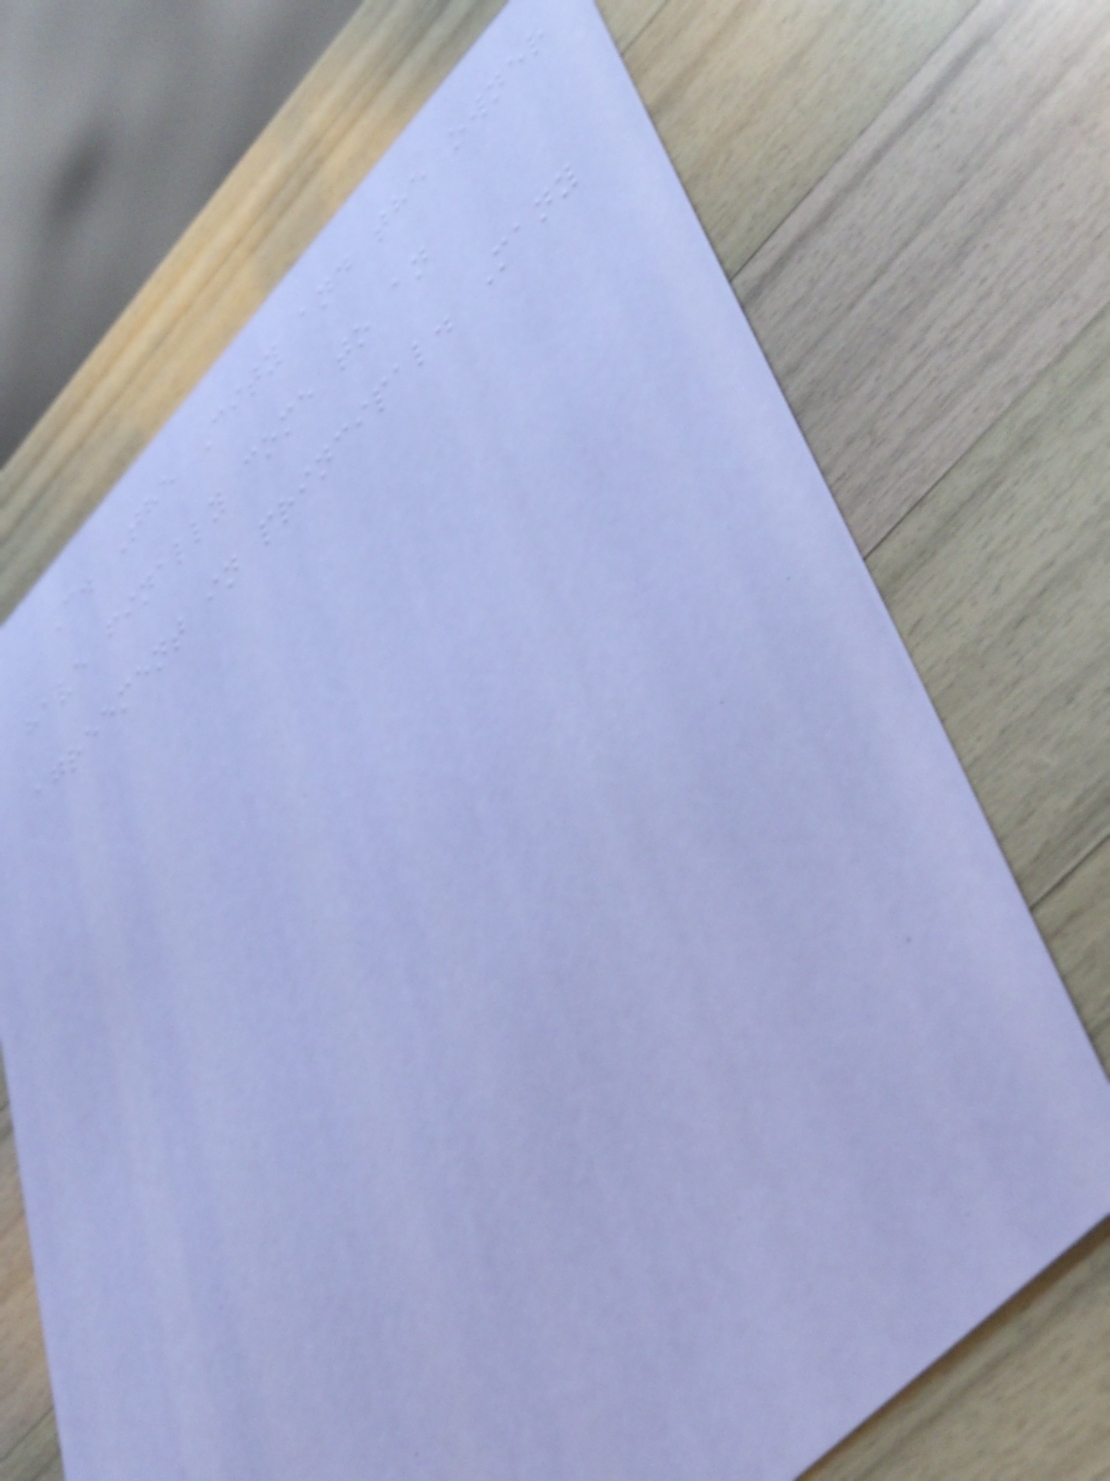C. The City and the owner
have finally come to an
agreement in principal. Many
